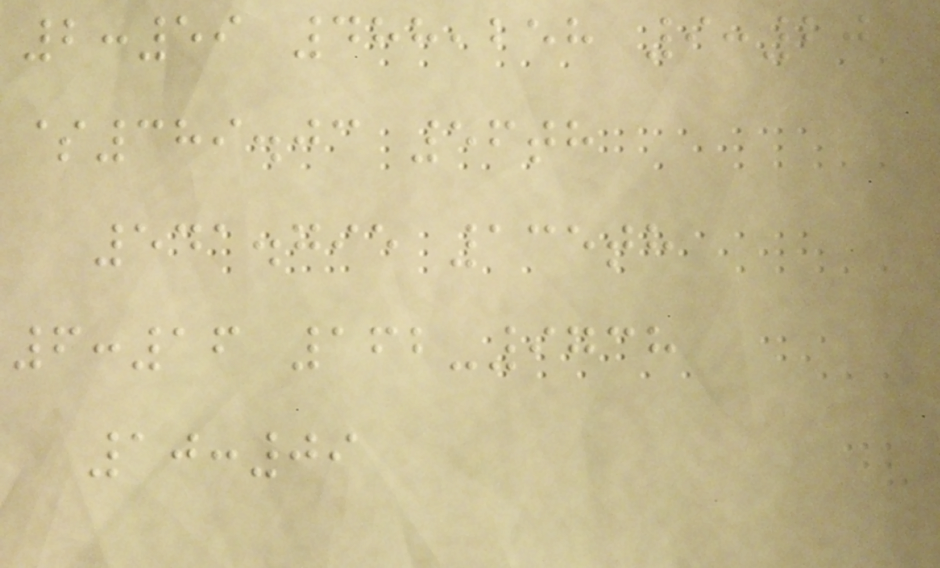2:59 488,258 9:20
$389.03 56th
541.795 135th
6:16 162-9738
10:09
